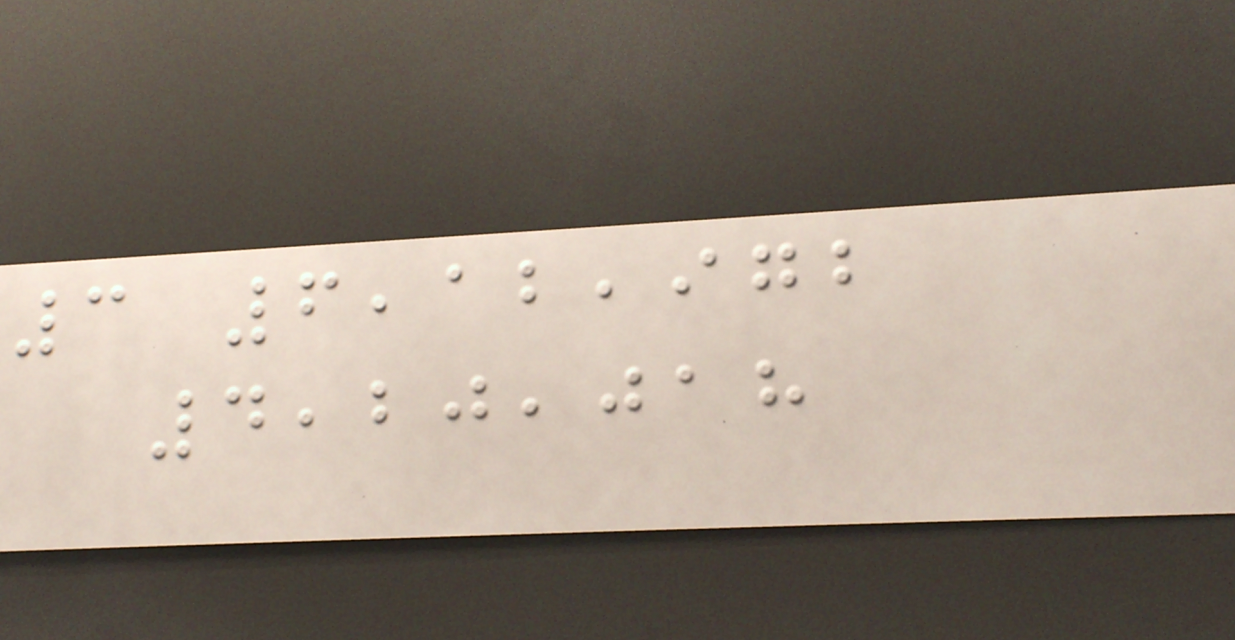3 6,12,972
4,20,018
